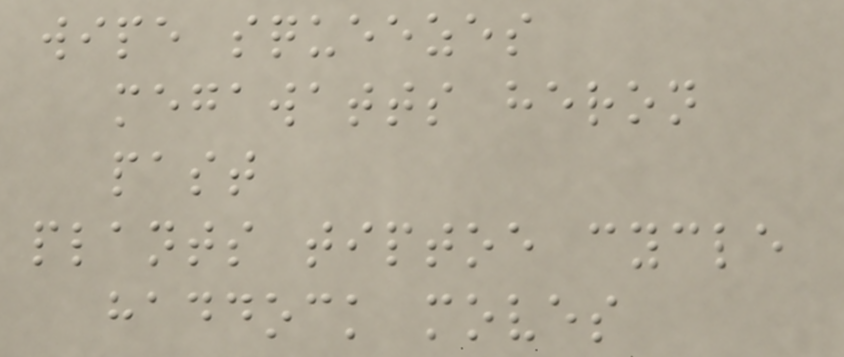wipe squeezes
megawatts heron
past
plants tiptoe cycle
haddock moves
